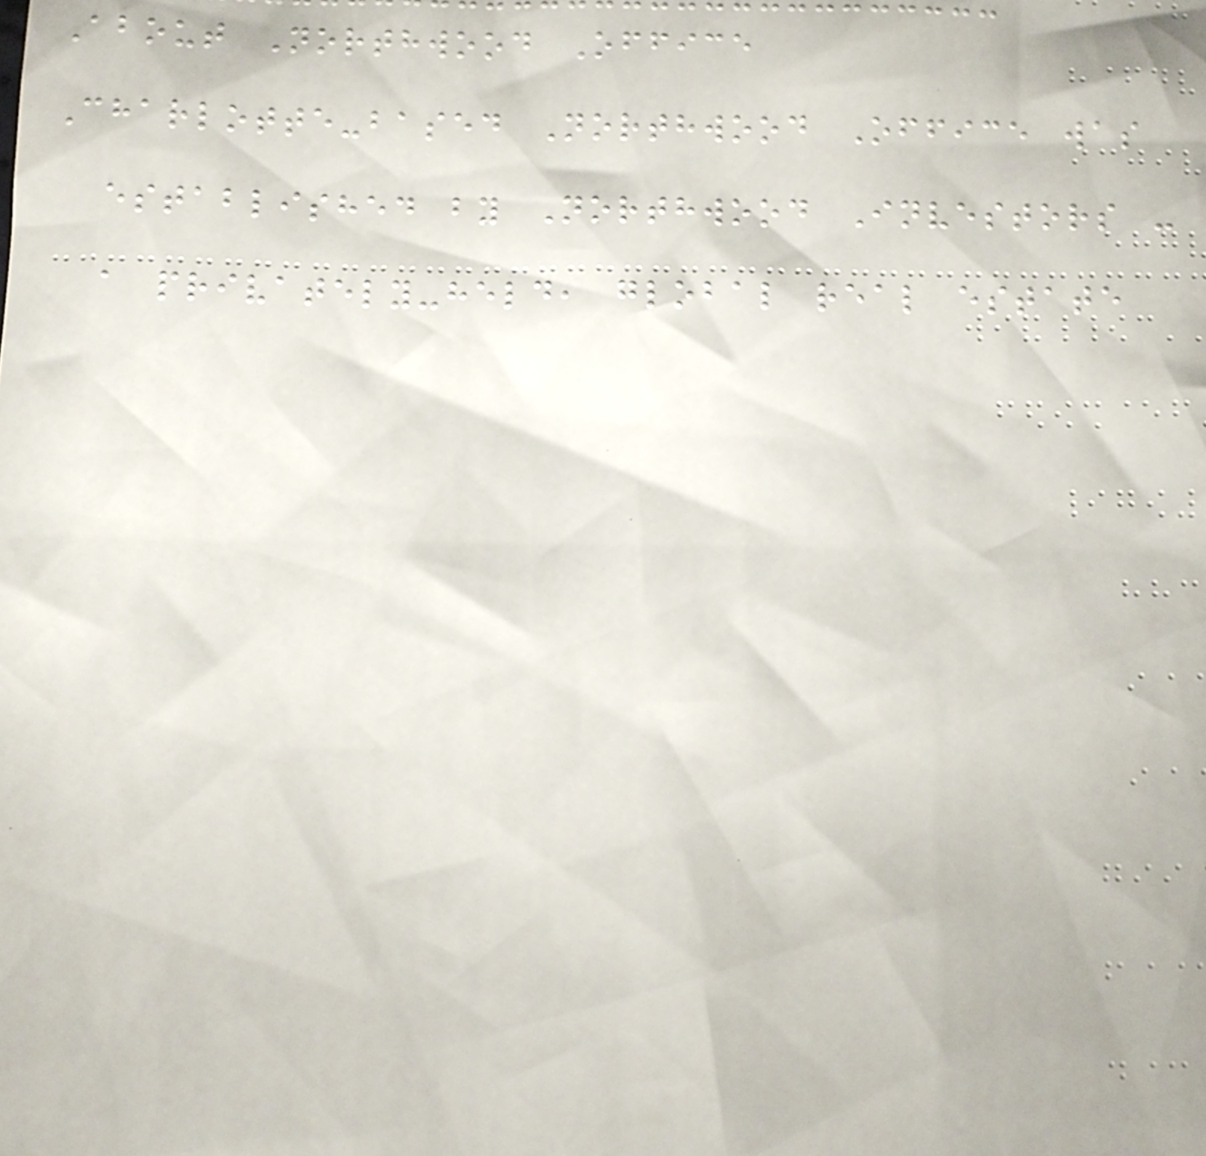About Northwood Office
Charlotte-based Northwood Office was
established by Northwood Investors -
a privately-held, global real estate
